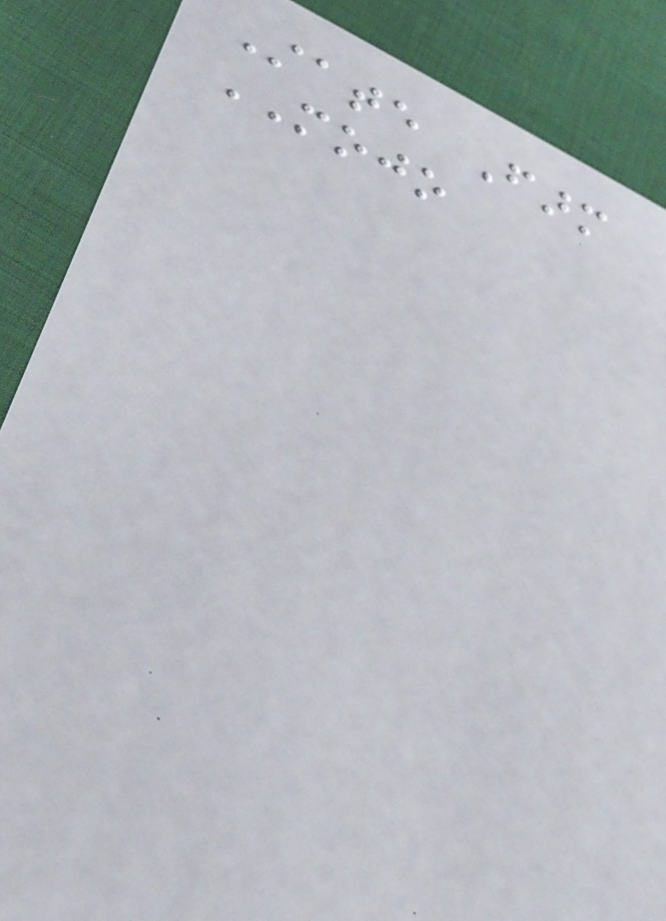State Farm
MOJO
